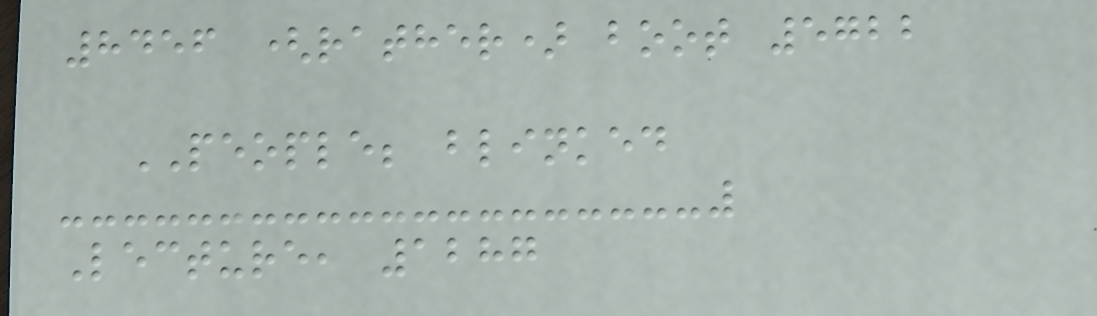8456 (rather) boot 5722
PEOPLE; blinked
Lecture, 1287
